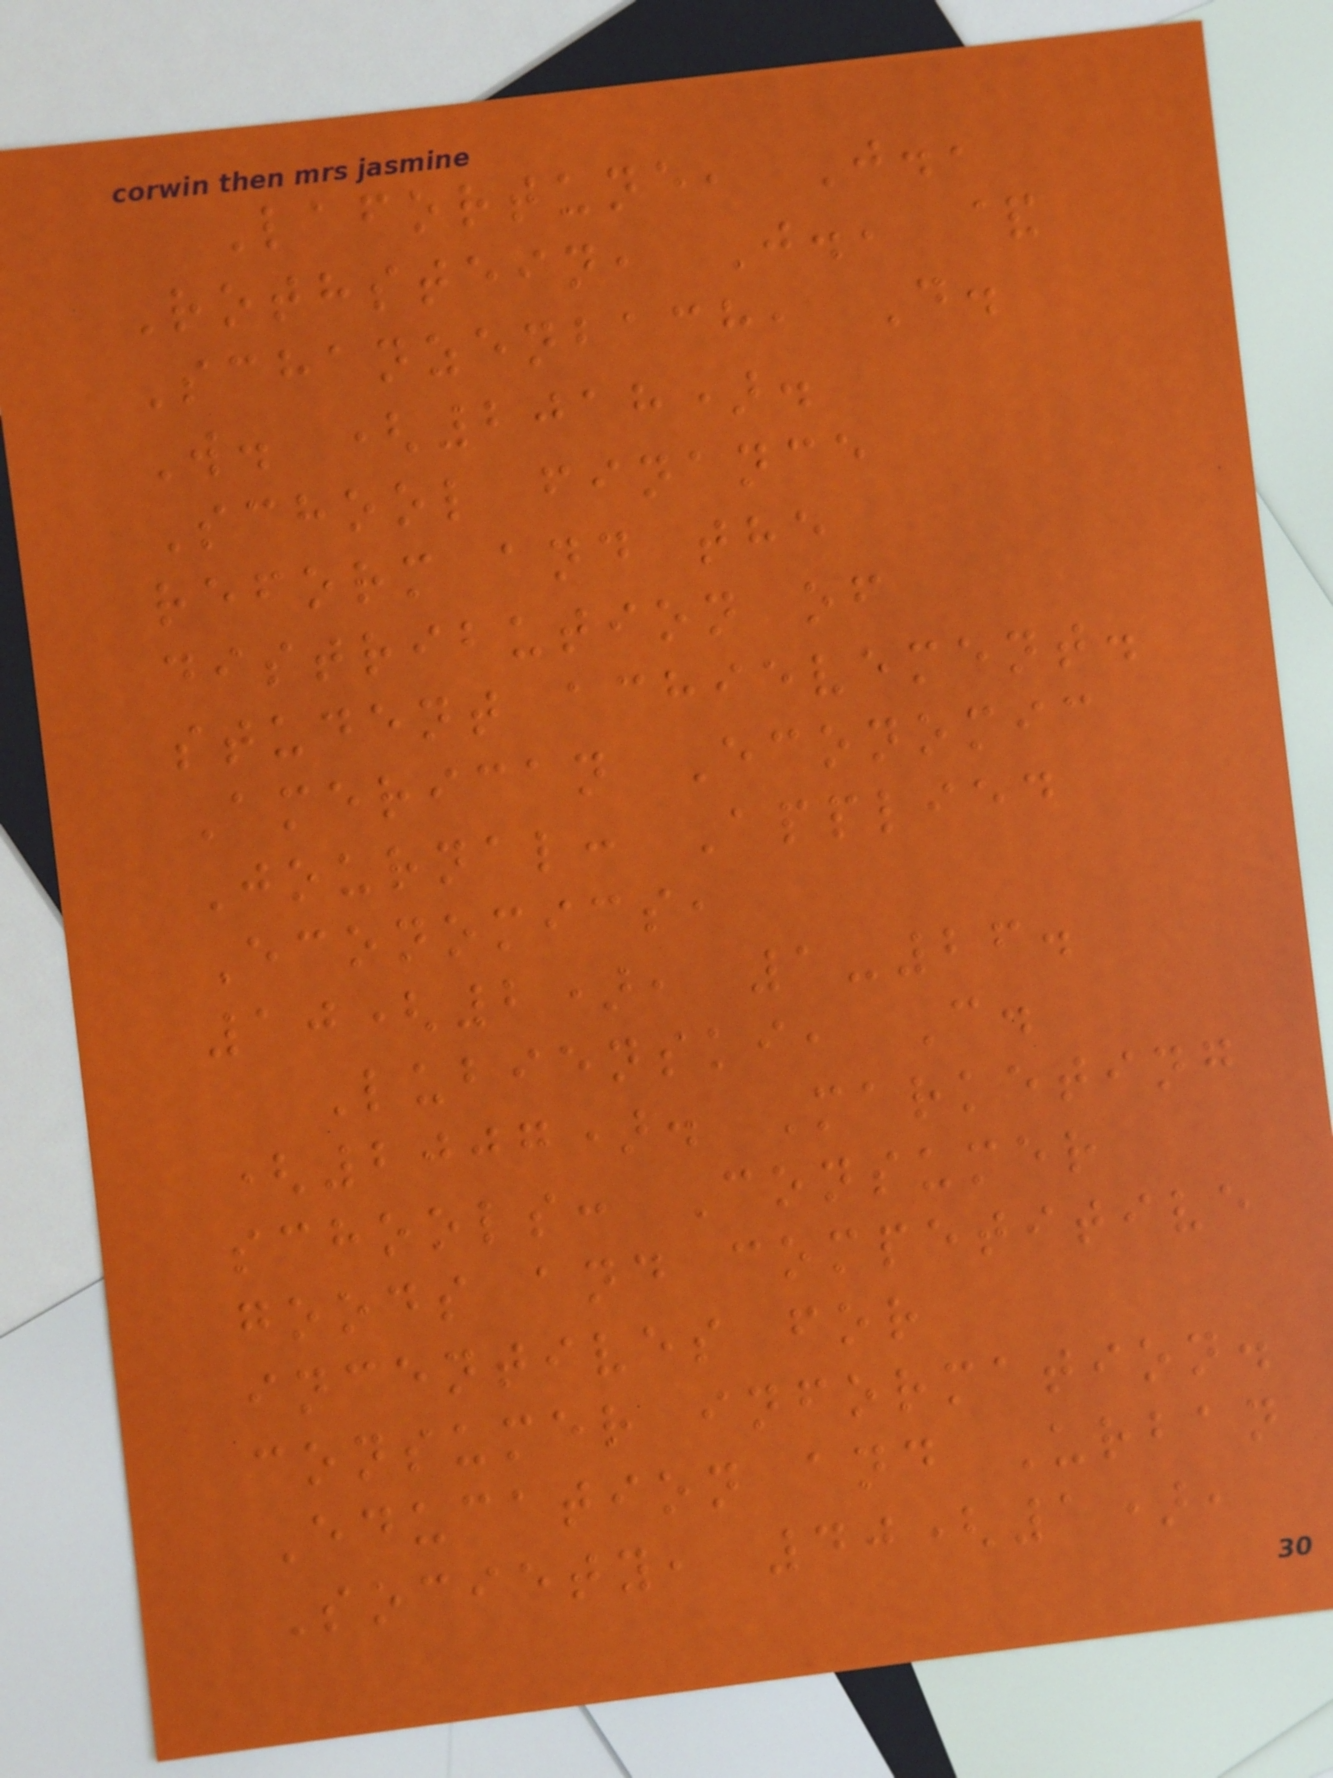Lafortune, J.,
Rothstein, J., &
Schanzenbach, D.
W. (2018).
School finance
reform and the
distribution of
student achievement.
American Economic
Journal: Applied
Economics,
10(2), 1-26.
Lubienski, C.
(2007). Marketing
schools: Consumer
goods and competitive
incentives for
consumer information.
Education and Urban
Society, 40(1),
